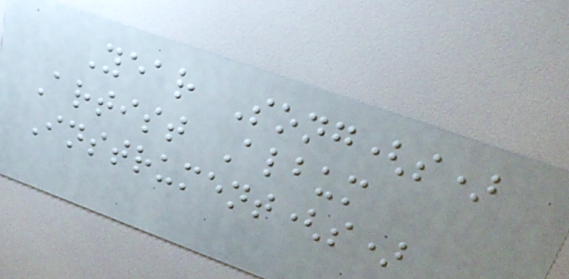Year Song(s)
Artist Album
Instrument(s)
